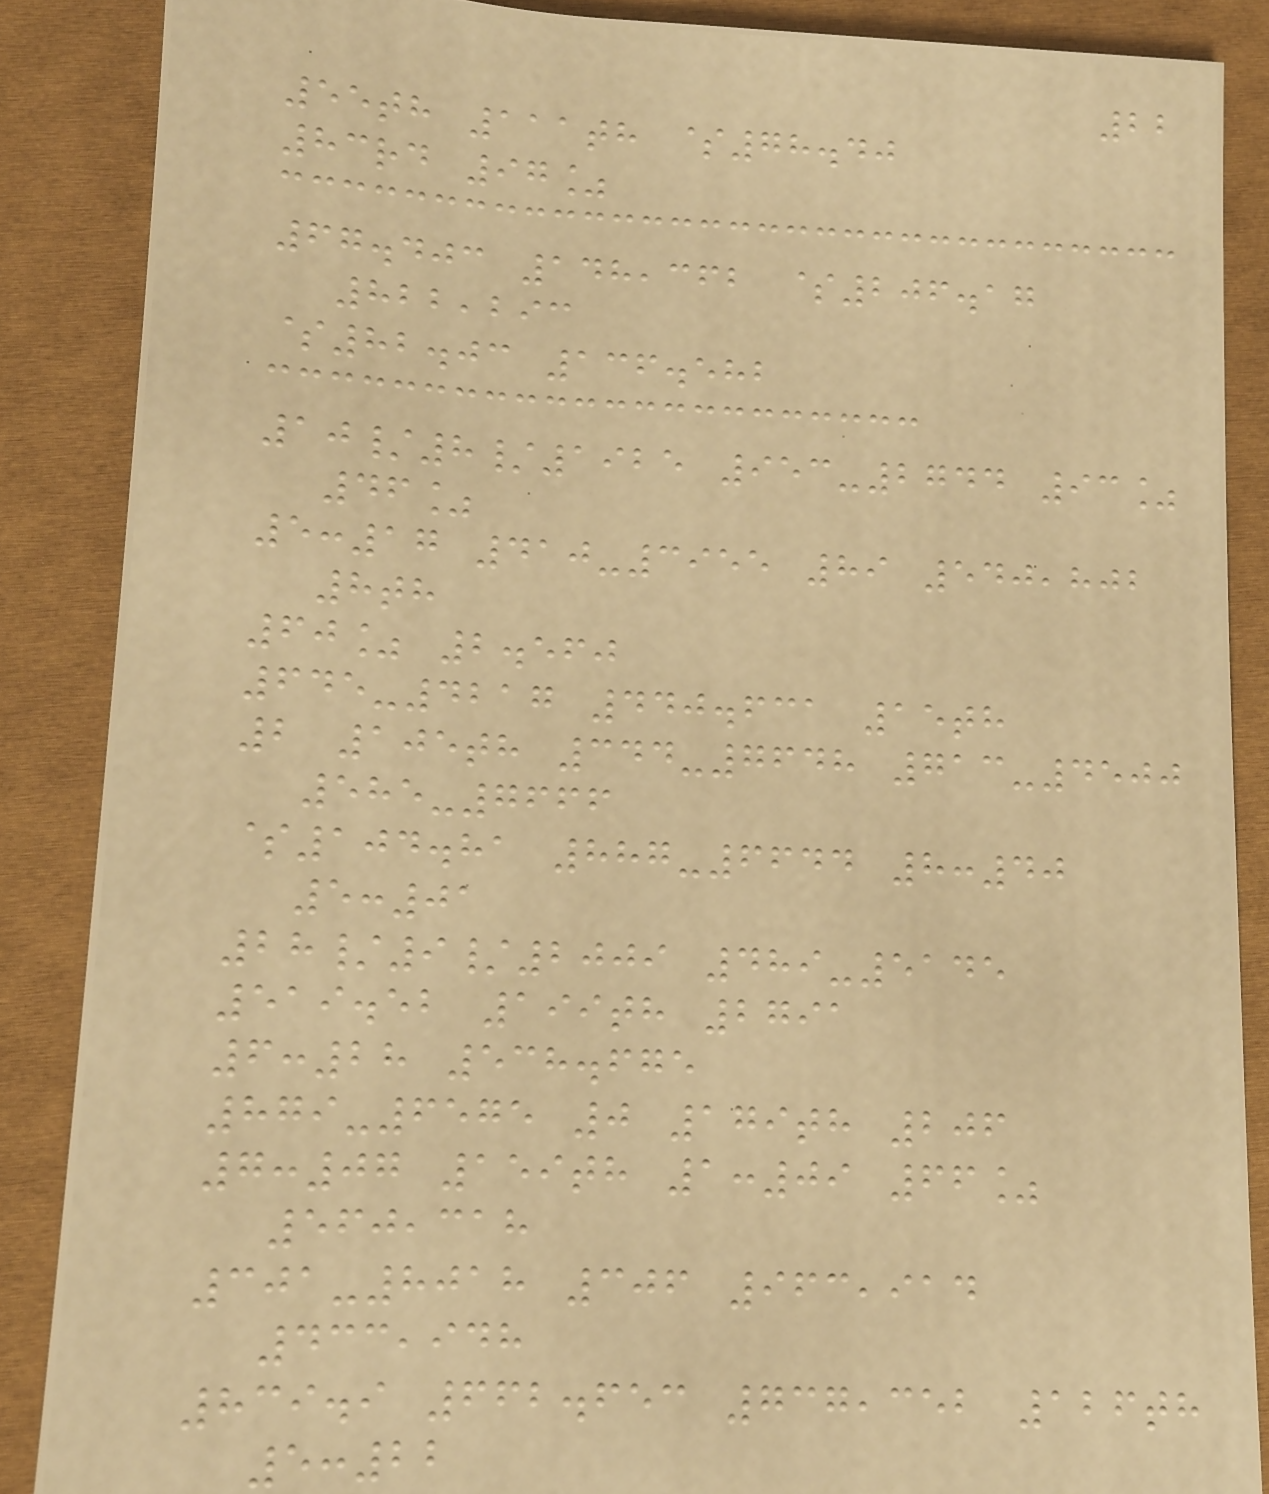22
55th 111th $78.40
83rd 97%
67.403 148,362 $206.17
822,293
$82.03 136.582
10/8/1925 953-2744 93%
46%
5:17 410-3955 89 540,802
8th
60% 2.560
645-4217 440.631 15th
2 105th 344-7648 713-4500
585-7666
$104.81 887-6644 8:40
5:01
28/9/2009 489-5145
519.52 199th 2791
6:28 538.675
879-6575 0 179th 206
7:07 159th 1:09 66%
560,318
301-8018 306 963,914
433,948
839.9 662.653 737,352 126th
5:22
